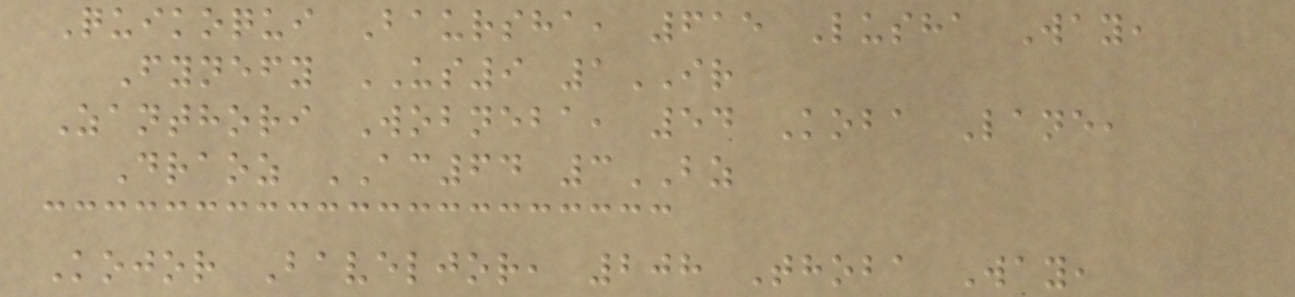Quikoqui Baursha, 615 Lusha Way,
Fynefy US9 1IR
Zanthori Wobneba, 54 Koba Lane,
Draoz AC64 3BZ
Kojor Baveljor, 208 Thoba Way,
